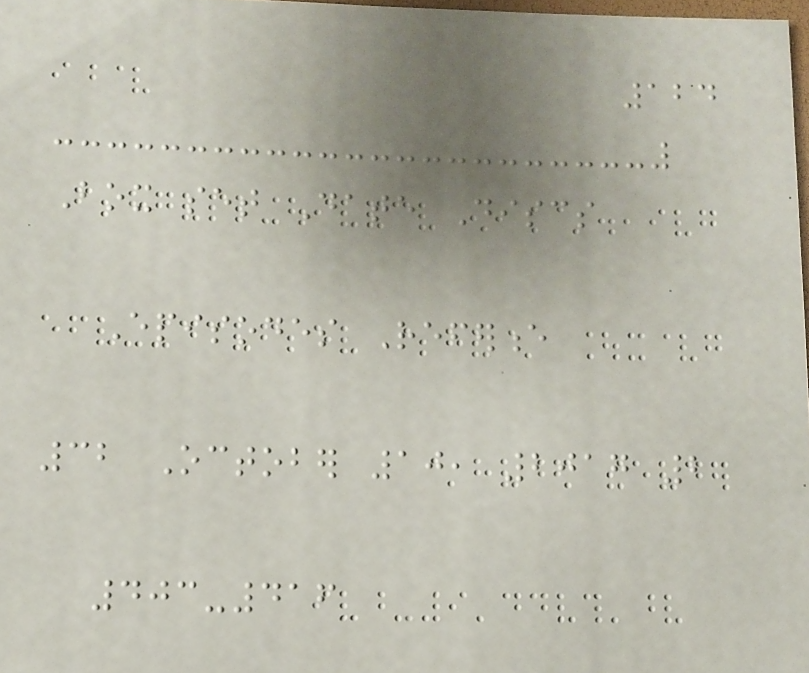124
Box set Date Discs
Episodes Reference
32 October 10, 2017 2
403-416
